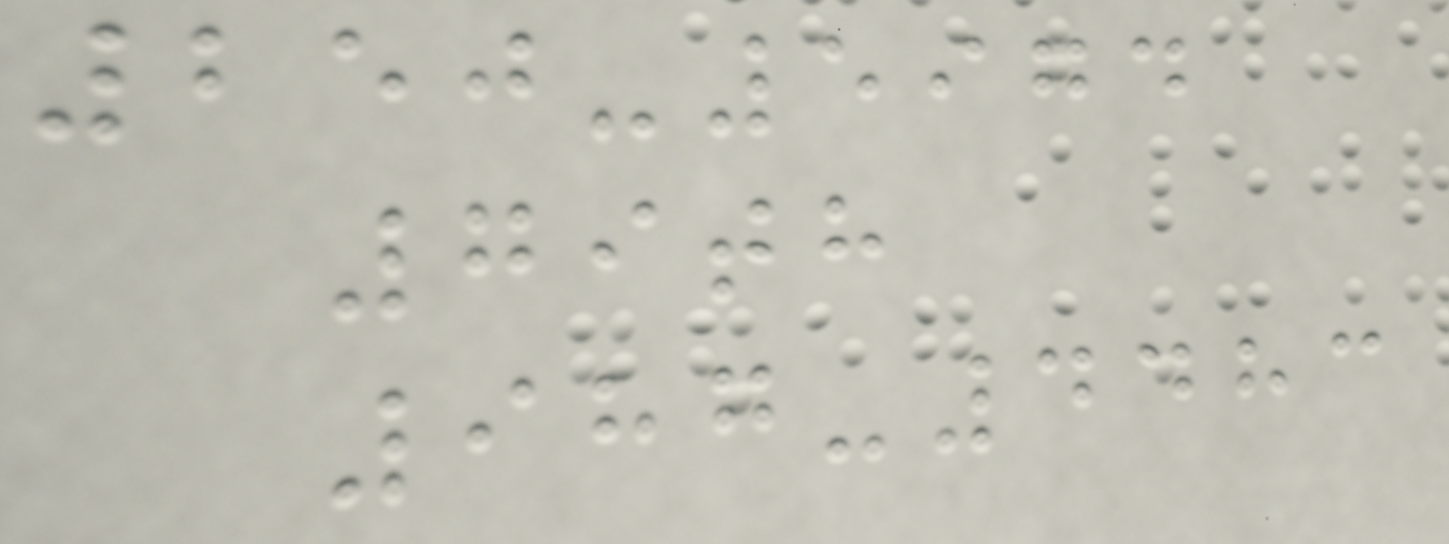250-5974
79th
987-4483
